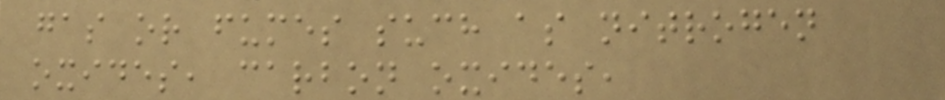gas or fumes such as nitrogen
oxides, carbon oxides,
